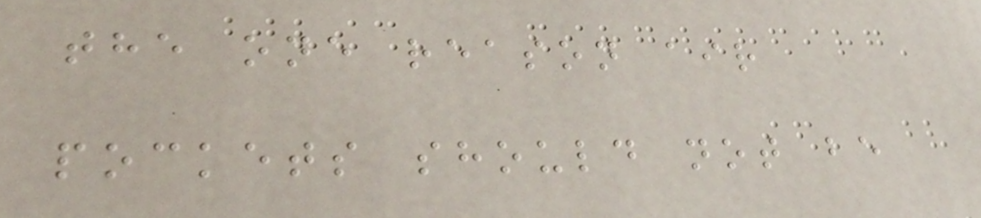the one reason air
pockets should not be
